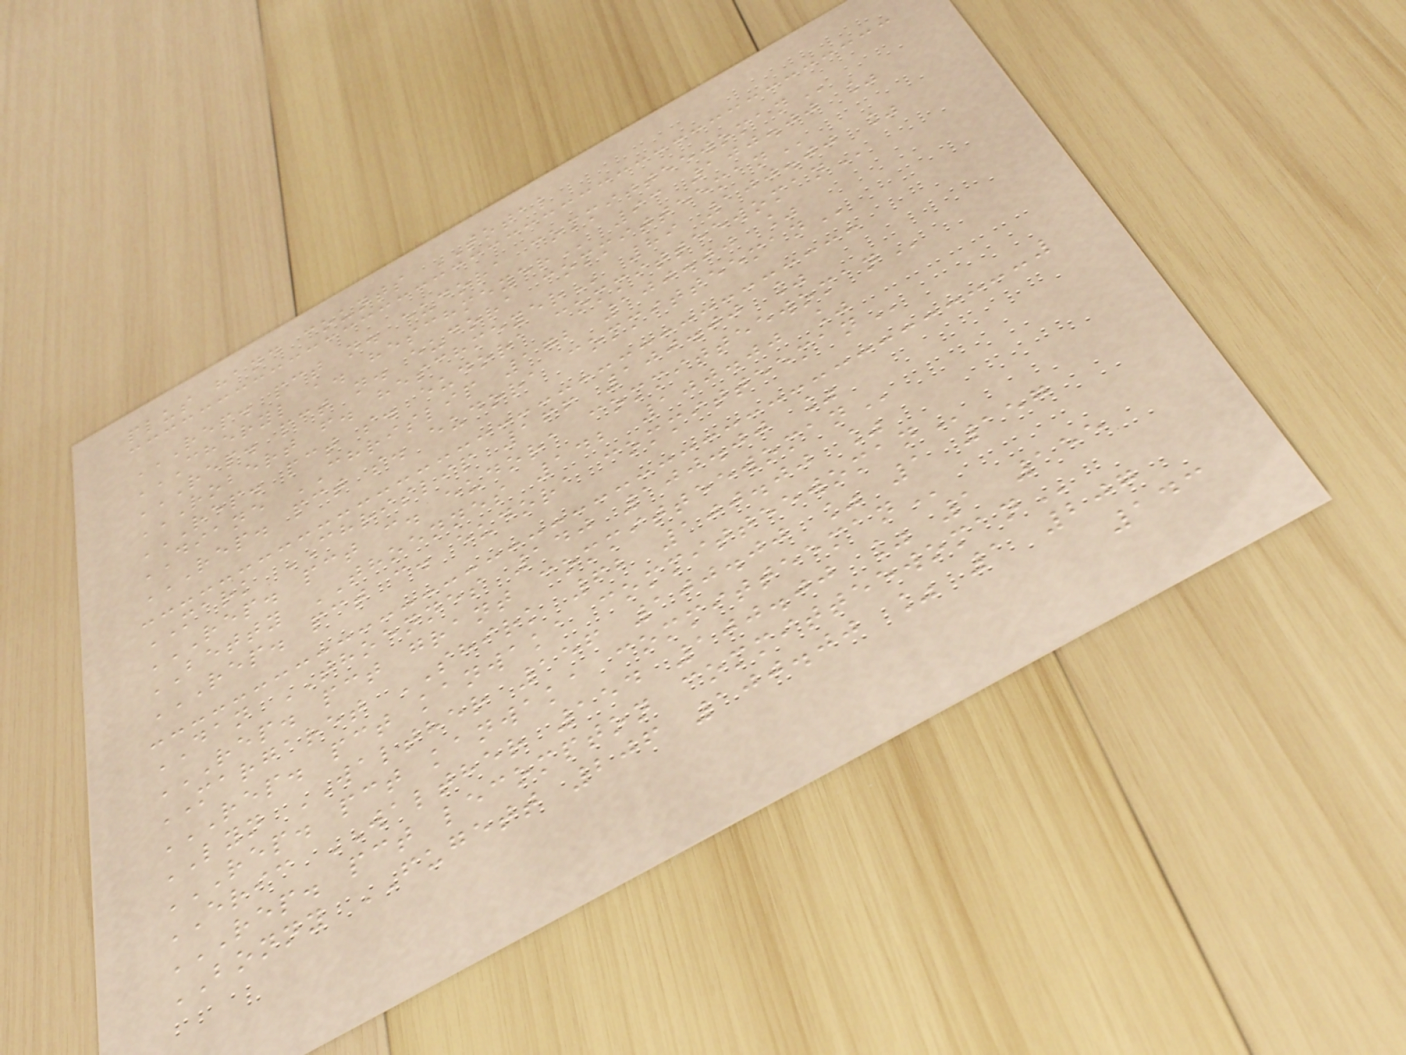plus hand counts TOTAL
REP. PCT N. EUDORA COMMITTEEWOMAN
CHERYL A. HESCHMEYER 93 100.00 %
REP. PCT N. EUDORA COMMITTEEMAN
ROBERT F. HESCHMEYER 89 100.00 %
REP. PCT S. EUDORA COMMITTEEWOMAN
DIANE CHRISLIP 172 100.00 %
REP. PCT S. EUDORA COMMITTEEMAN
MARK CHRISLIP 166 100.00 %
REP. PCT C. EUDORA COMMITTEEWOMAN
BETTY THOENNES 142 100.00 %
REP. PCT C. EUDORA COMMITTEEMAN
DAN THOENNES 140 100.00 %
REP. PCT GRANT COMMITTEEWOMAN
MARGARET SHIRK 62 100.00 %
REP. PCT KANWAKA COMMITTEEWOMAN
LYN WALTHER 156 100.00 % 1 157
REP. PCT KANWAKA COMMITTEEMAN
ERIC WALTHER 154 100.00 % 1 155
REP. PCT LECOMPTON COMMITTEEWOMAN
BONNY FUGETT 206 100.00 % 1 207
143
